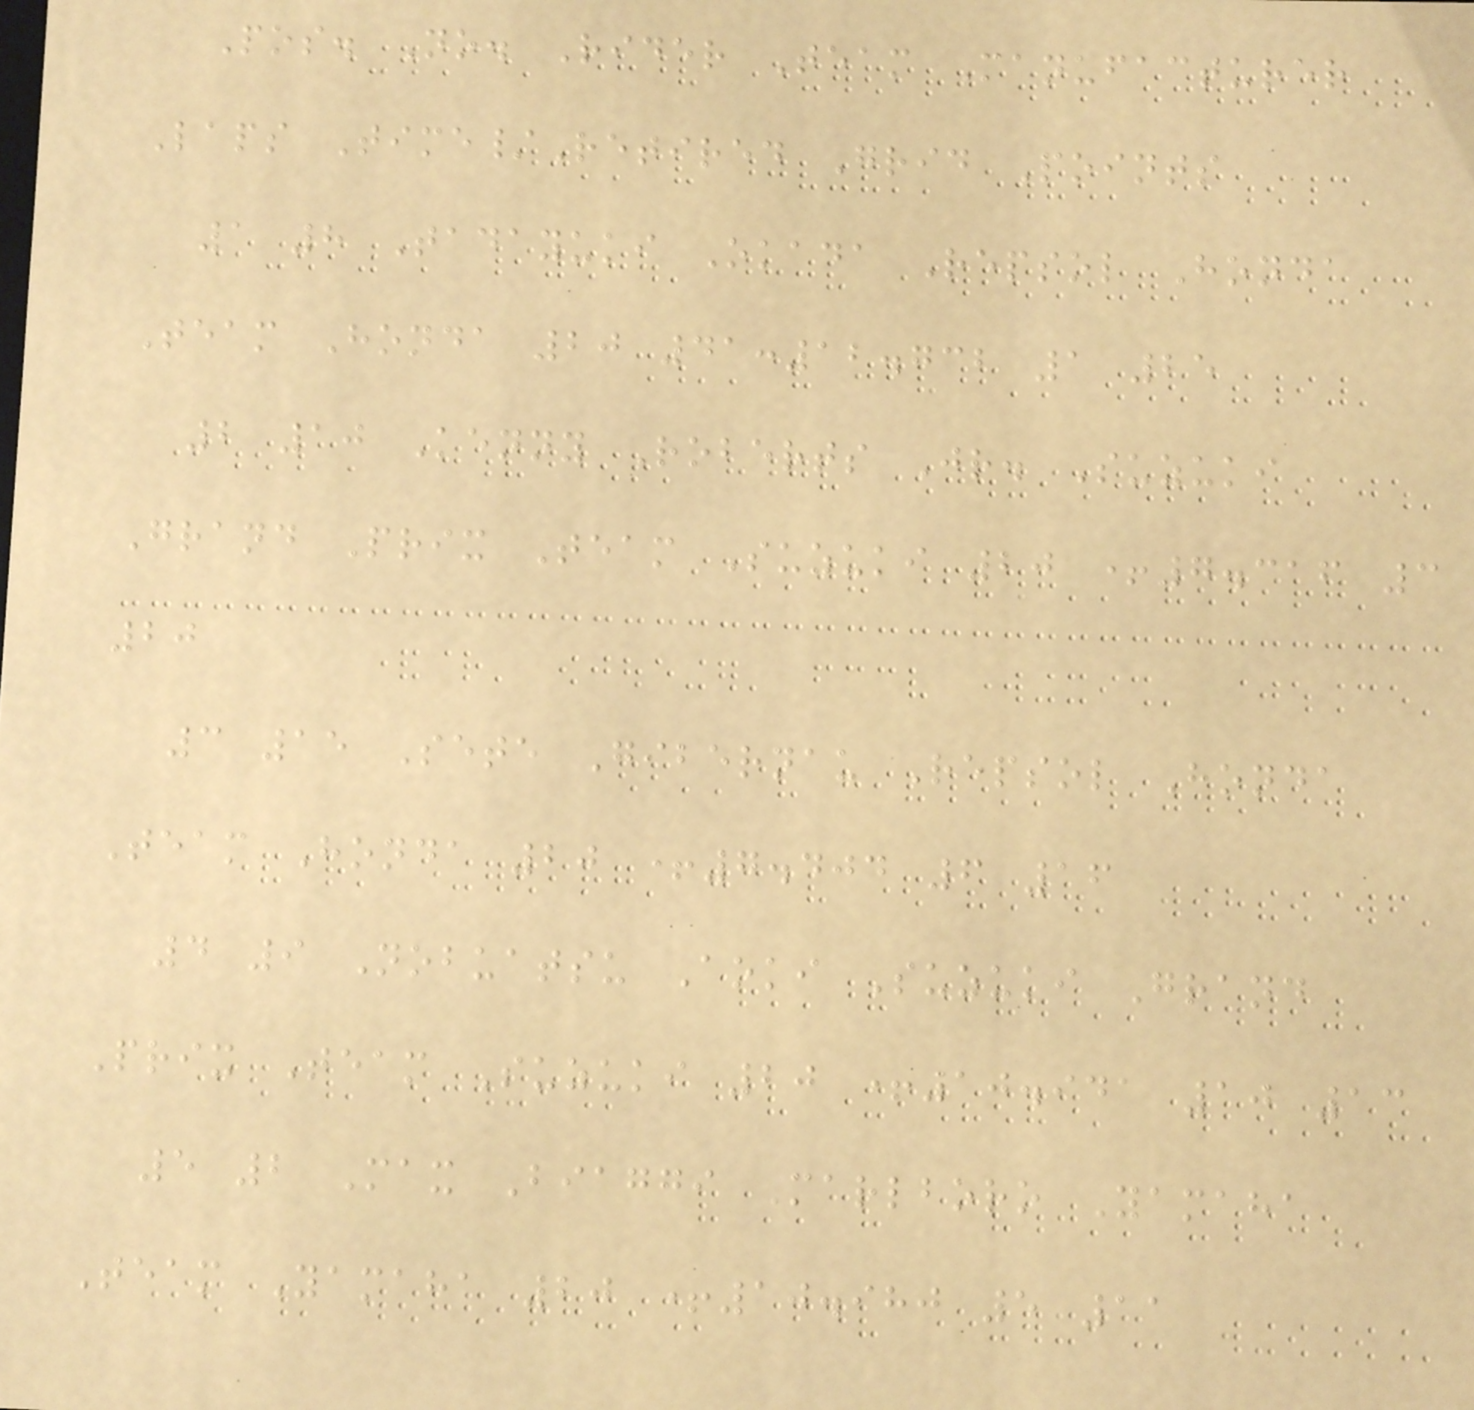Pos. No. Rider Team Manufacturer
Laps Time/Retired Grid Points
1 8 Tadayuki Okada Repsol Honda
Team Honda 20 41:12.732 1 25
2 10 Kenny Roberts Jr. Suzuki
Grand Prix Team Suzuki 20 +7.316 3
20
3 15 Sete Gibernau Repsol Honda
Team Honda 20 +7.404 6 16
4 9 Nobuatsu Aoki Suzuki Grand
Prix Team Suzuki 20 +10.941 10 13
5 2 Max Biaggi Marlboro Yamaha
Team Yamaha 20 +10.980 5 11
